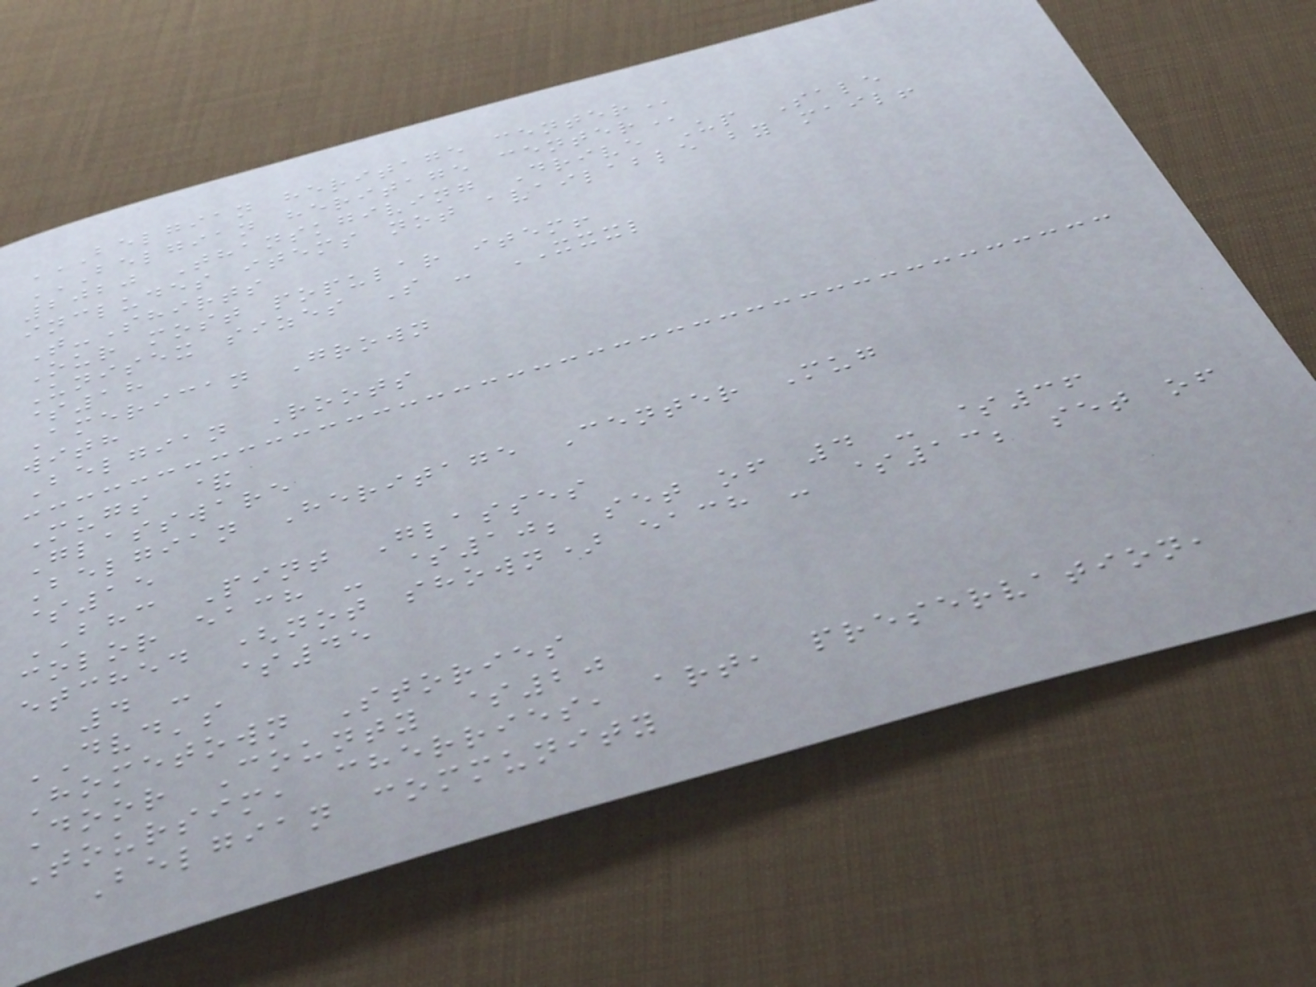BELGIAN HERITAGE CENTER
BELGIAN HERITAGE CENTER
2020 Thanskgiving Drive Up Sale
includes items not available by mail!
T-Shirts
Our most popular item!
Unisex sizes S - XXXL
$18
American Grown
with
Belgian Roots
Mugs &
Glassware
Belgian Heritage Center Mug
$15
BHC Pint Glasses
color each - $10; set of 4 - $36
etched (not shown) each - $13; set of
4 - $45
DVD's
Hometown Stories
Door County $20
Toursim, cherries, art, preservation,
Belgian community
